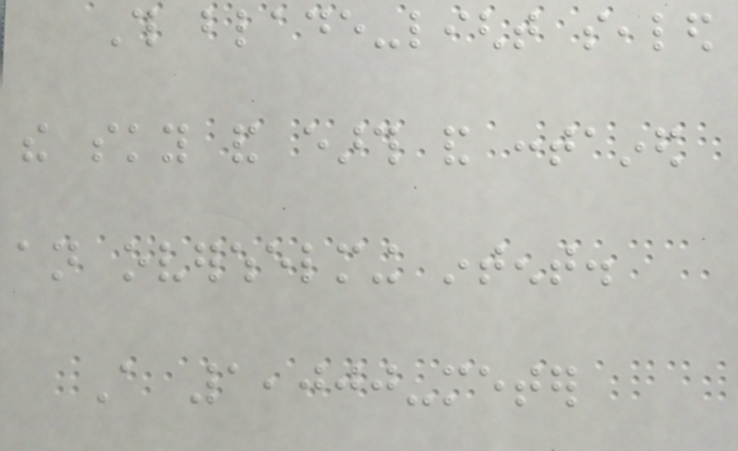This blade-light sealed
the sky and earth and contained
an overwhelming intent.
A 1,000-meter
